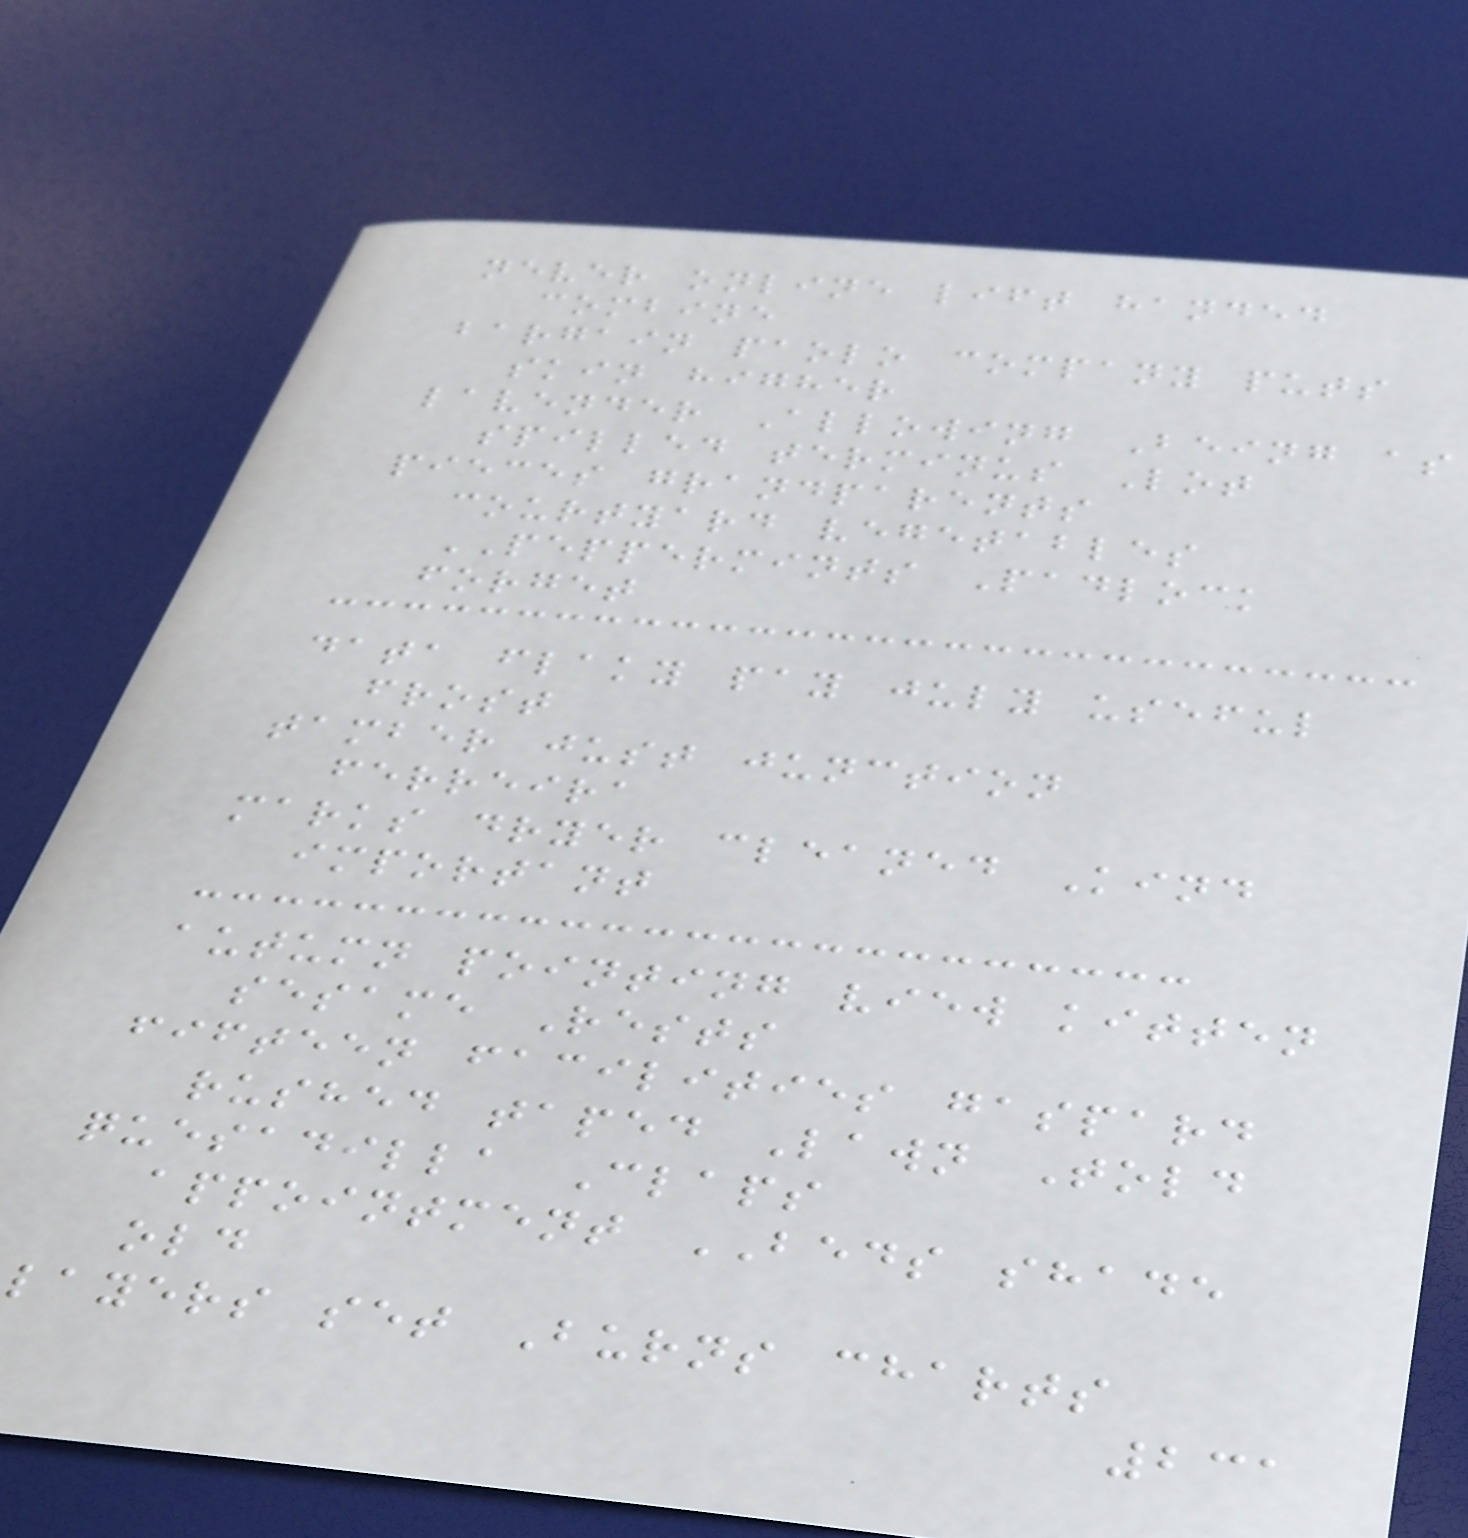never online lift handed
combine
bargain paolo company puts
skin higher
lavender Allowing Being as
spilled terminus Lot
pieces grandparents
courtyard vegetables
PEPPERMINTS Padlock
forget
data flaky pay july useful
frost
tamber just junction
ferreira
marks dryer cleaned Kind
important
autumn pointing view kitten
sesame Rests
fifteen facilities gaspard
rushed taped Lawn Told
quesadilla Claps
appointment BEDS shade
old
layers set Burns charts
231
